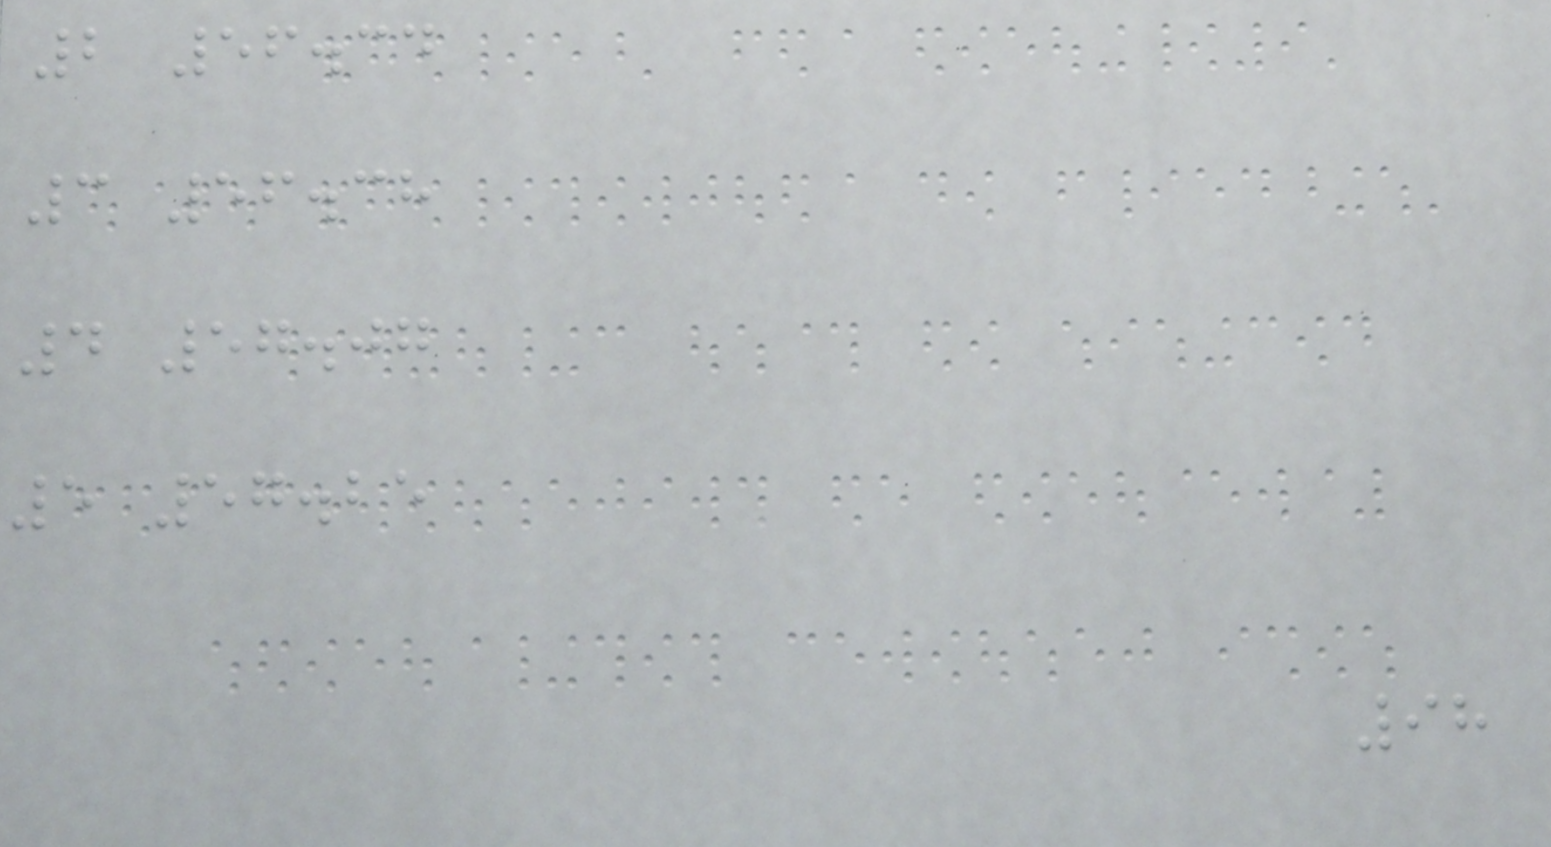2 56.34
3 56.38
4 57.07
5 57.25
98
